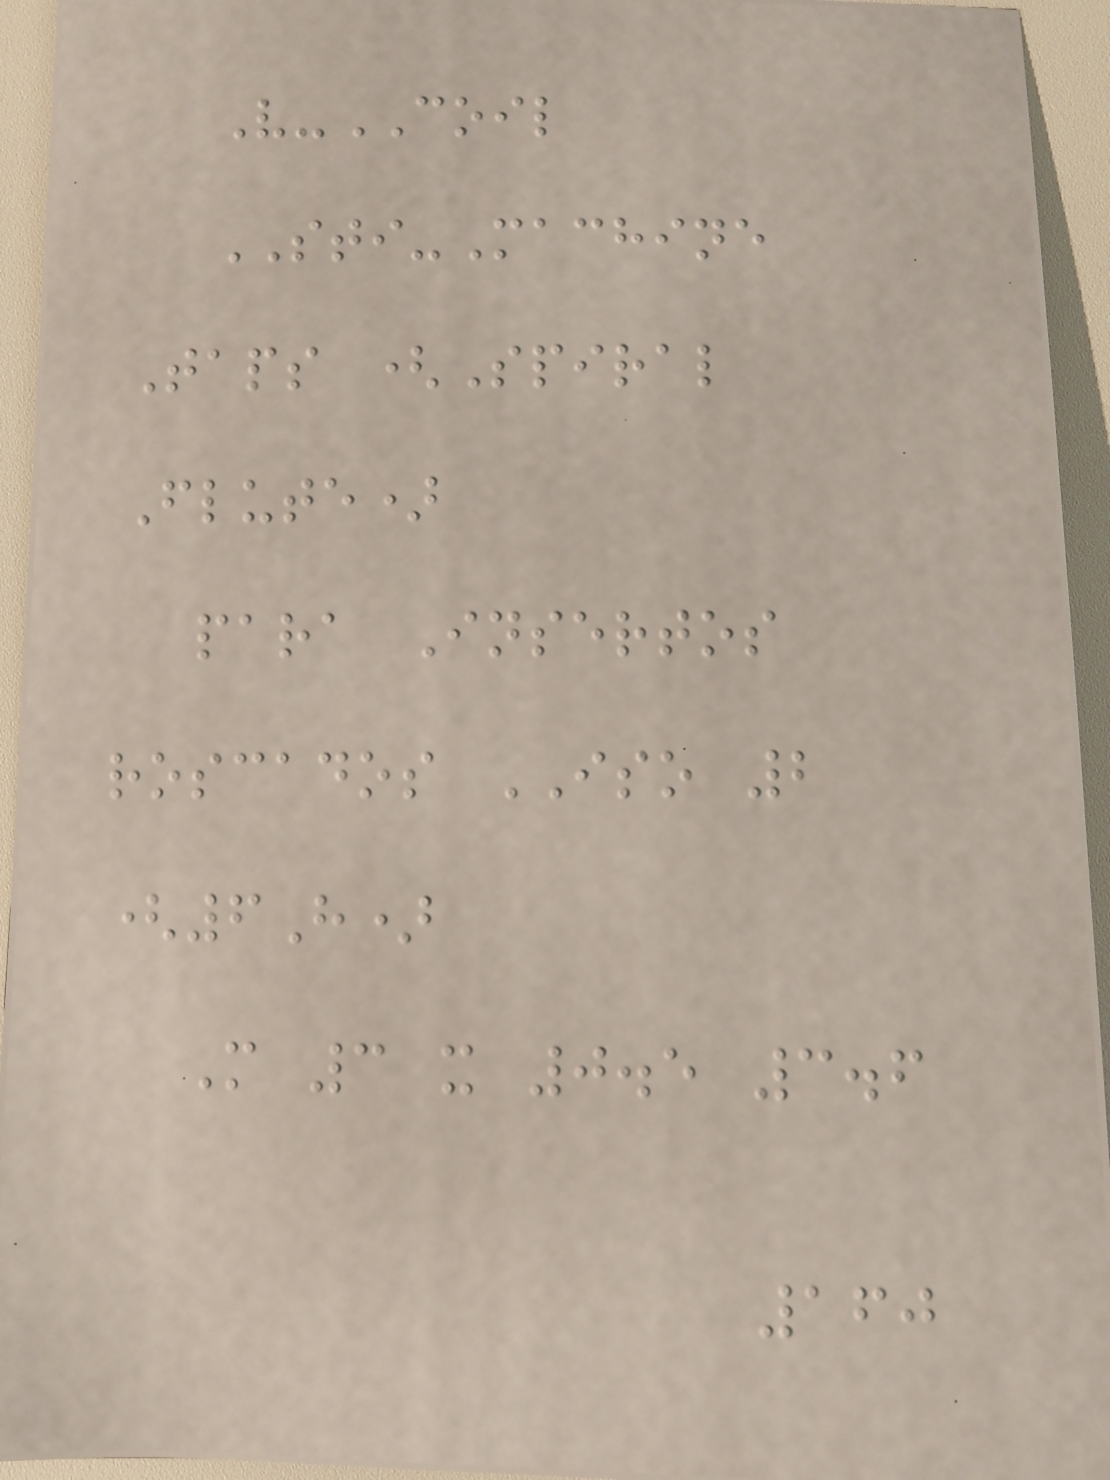V-COIL
STI-Machine
Taps (Spiral
Flute)
para Insertos
roscados ISO 2
(6H)
M 3 x 0.5 3.6
160
